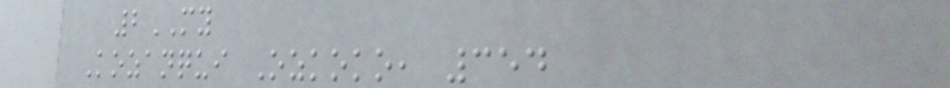2MY
Kozanqui Ozkoko, 354
